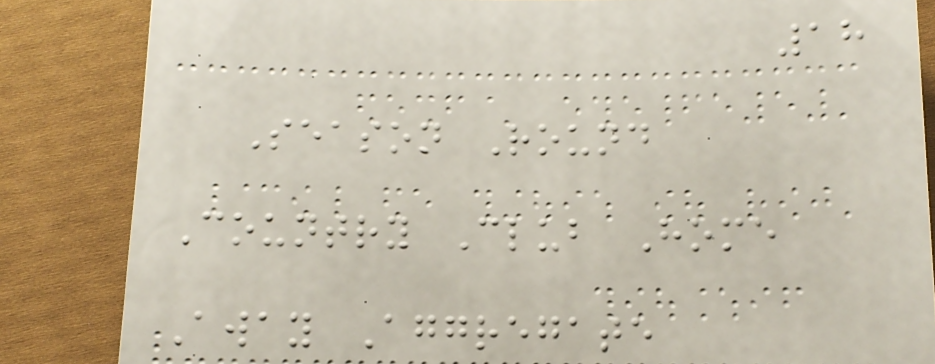18
Season Round
Country Club Home
Away Aggregate
